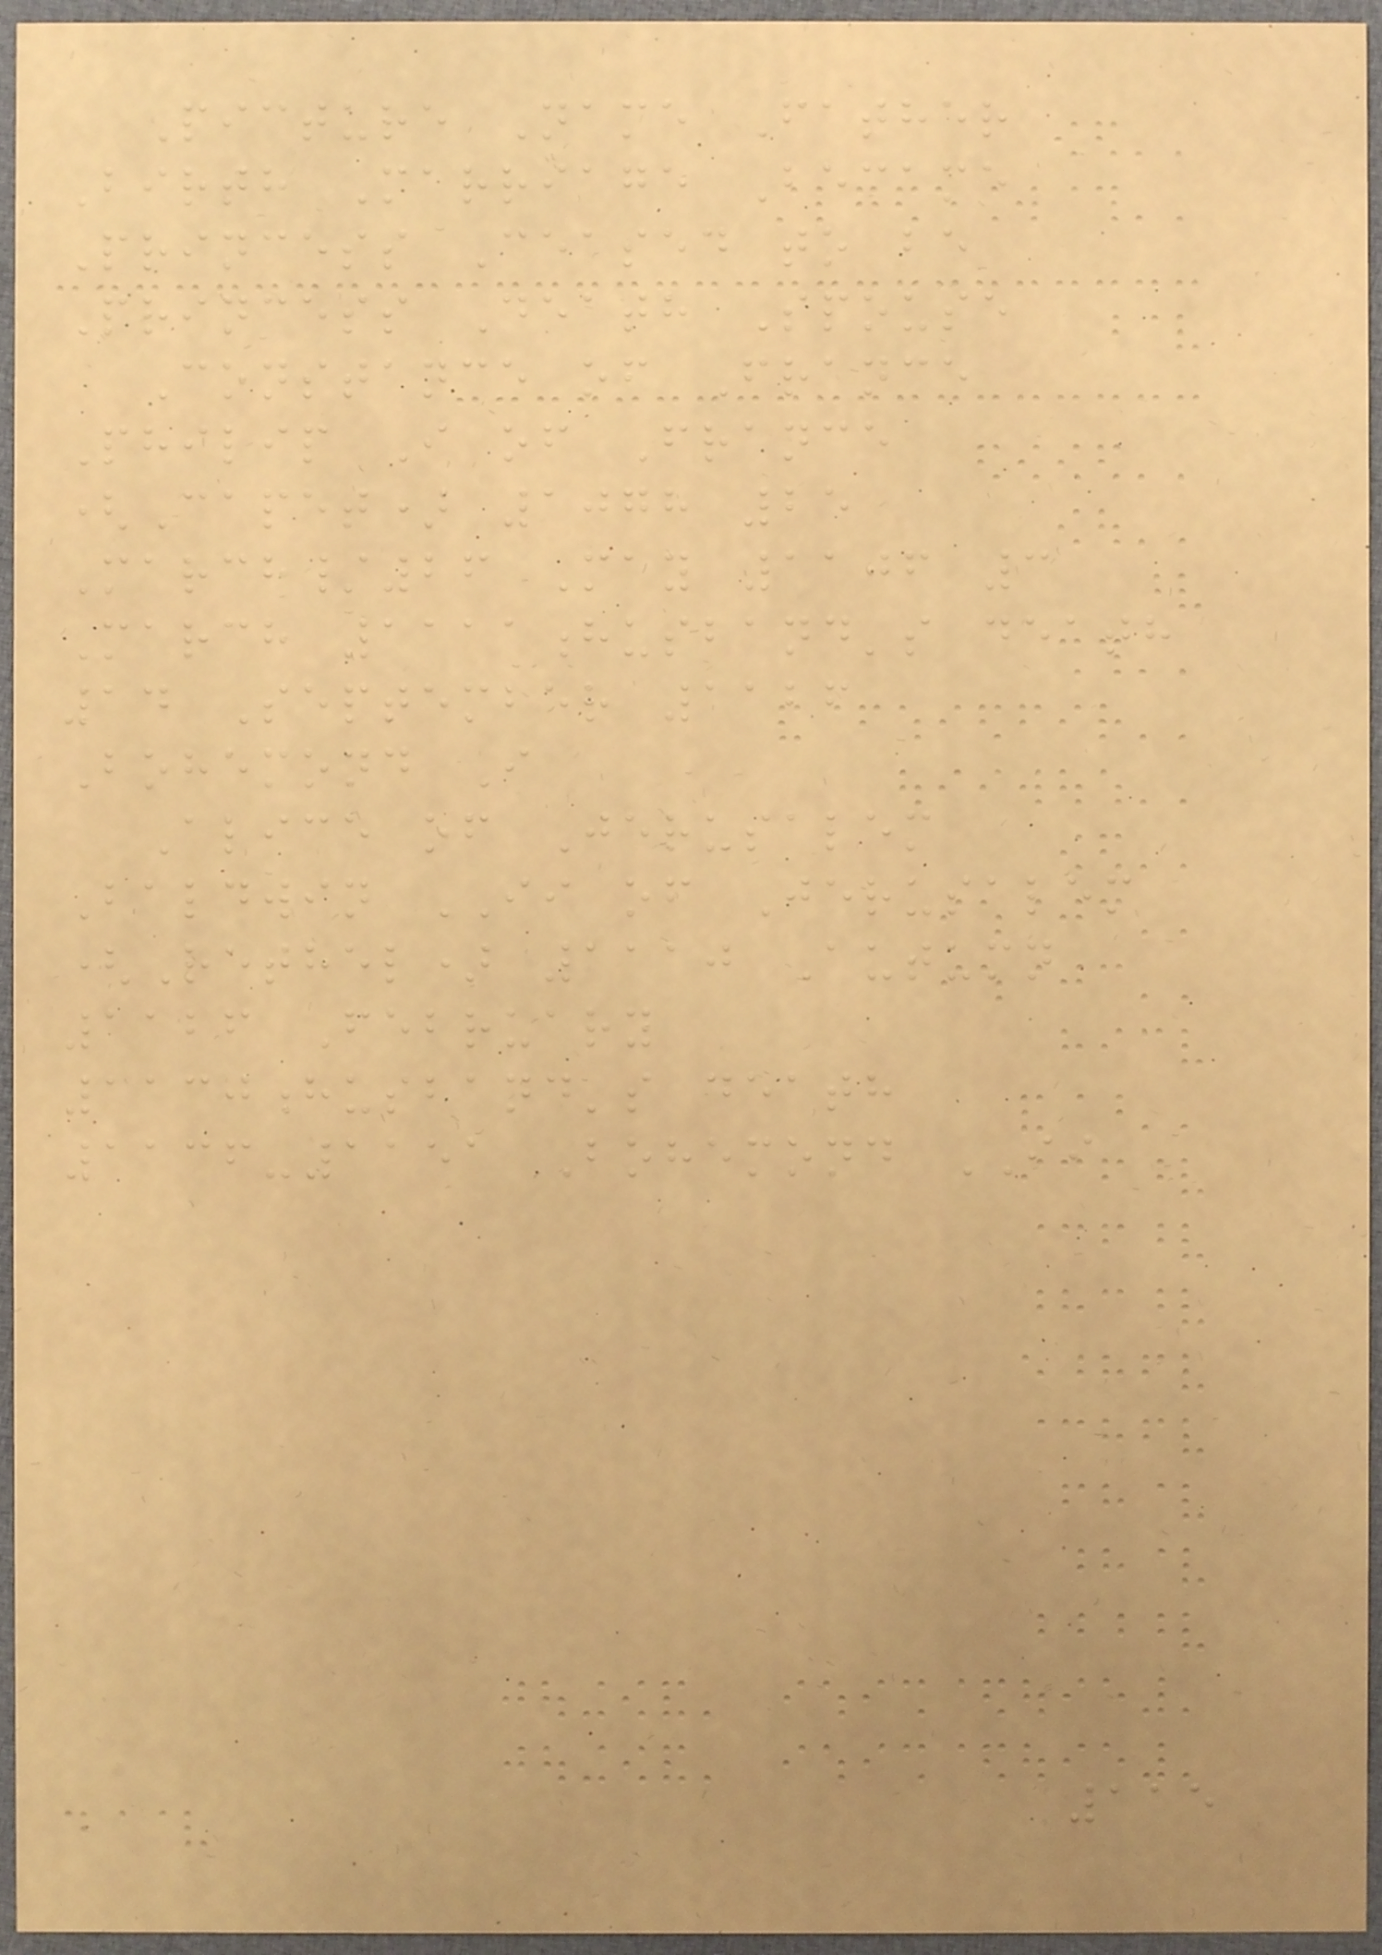Picture Name Father
Birth Marriage Became
Princess Ceased to be
Princess Death Spouse
Constance of France
Philip I of France
(Capet) 1078 25
March/26 May 1106 3
March 1111husband's death
14 September 1126
Bohemond I
Alice of Jerusalem
Baldwin II of Jerusalem
(Rethel) 1110 Autumn
1126 February
1130husband's death
1136-1151 Bohemond II
115
